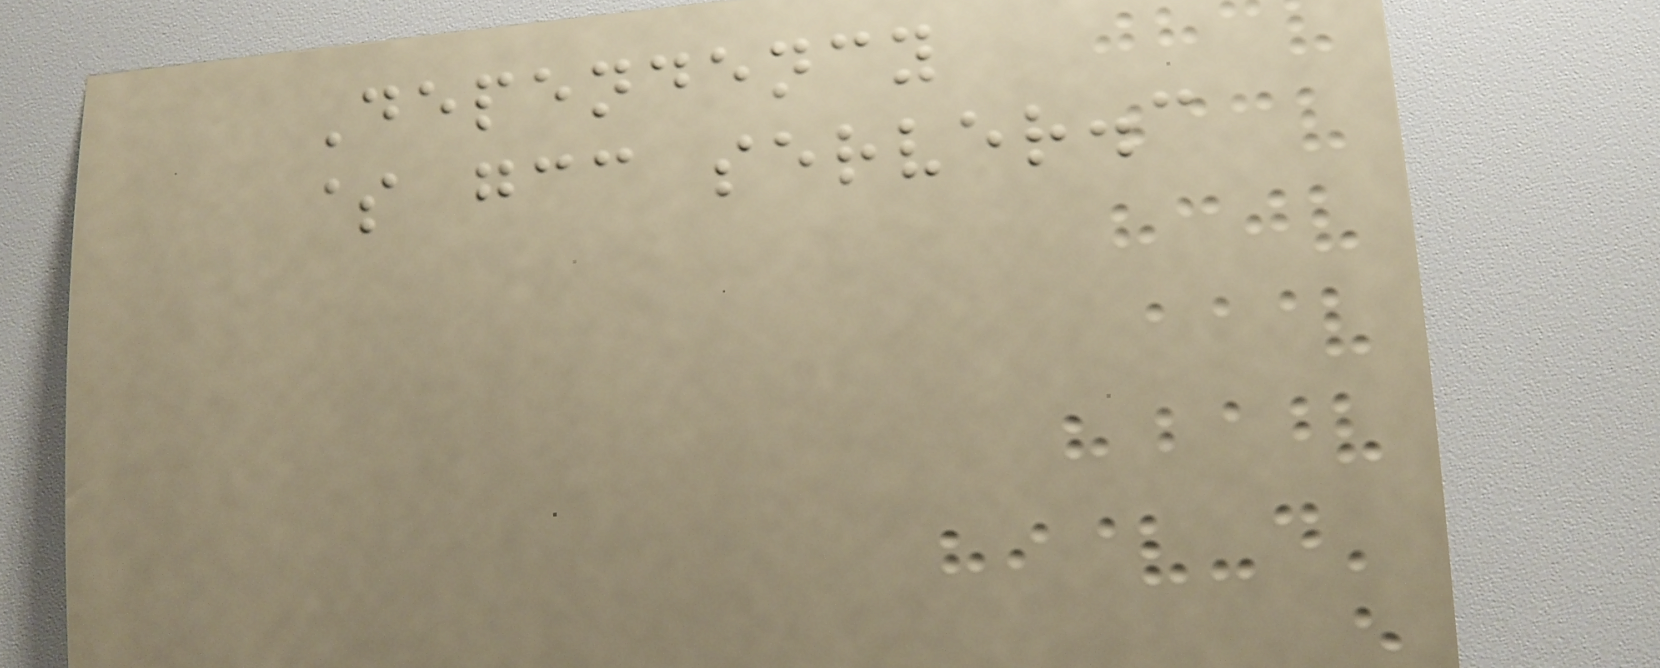Dependency
$ gcc server.c
